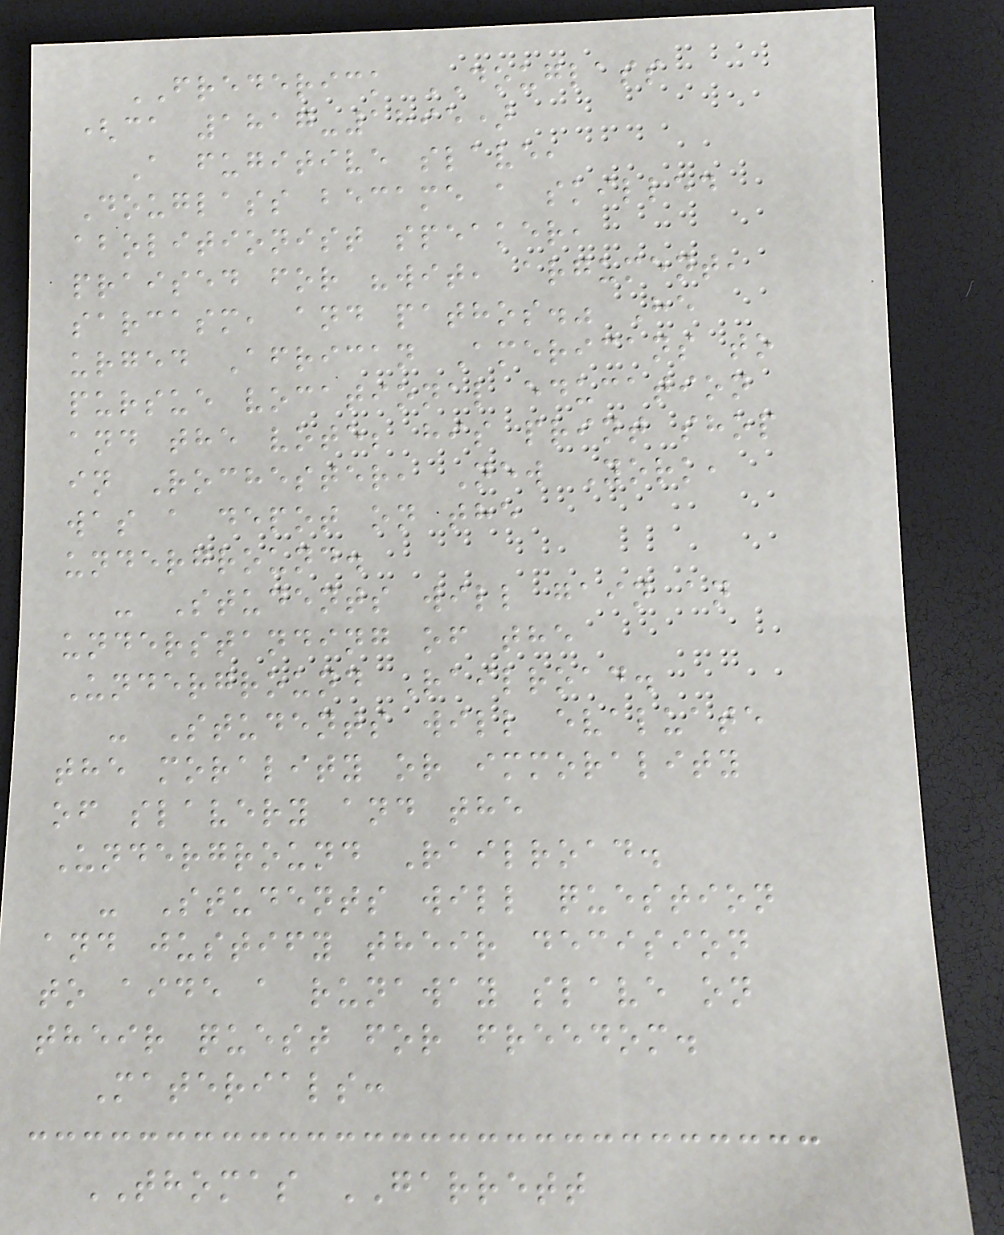FREDERICK DOUGLASS
(ca 1817-1895)
A fugitive slave,
Douglass became a skilled
abolitionist speaker,
praised for "wit, argument,
sarcasm, and pathos." He
urged African Americans to
pursue vocational education
and the vote; his print shop
in Rochester, New York,
was a depot on the
underground.
- Students will gain an
understanding of the
Underground Railroad.
- Students will evaluate
the morality or immorality
of slavery and the
Underground Railroad.
- Students will question
and justify their decision
to aide a runaway slave on
their quest for freedom.
Materials:
THOMAS GARRETT
